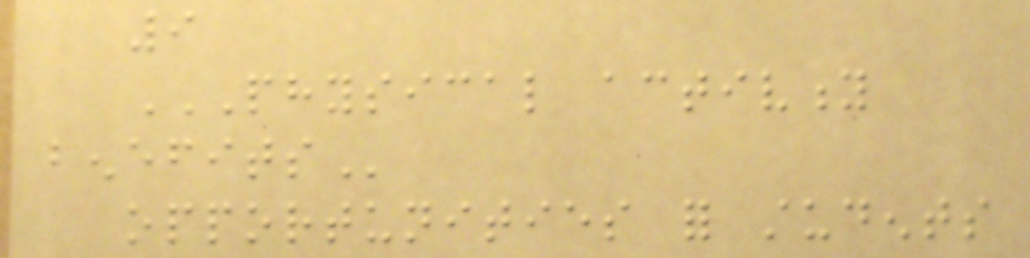9
PHYSICAL ACTIVITY
BENEFITS
opportunities for students
